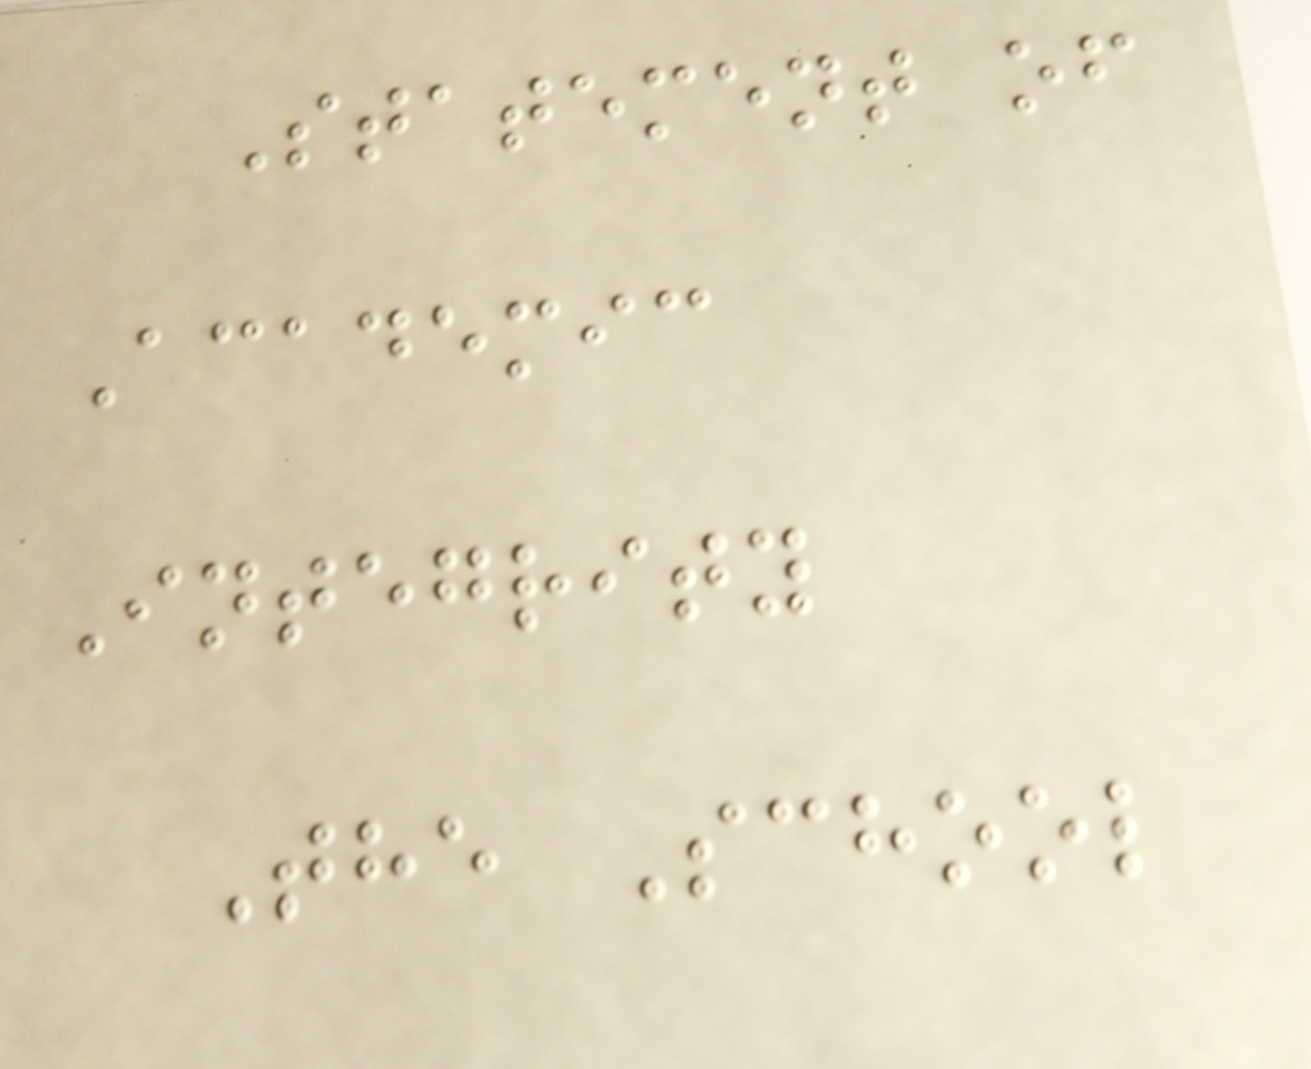Statement of
Academic
Integrity
The School
